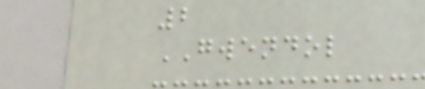2
GWENDOL
